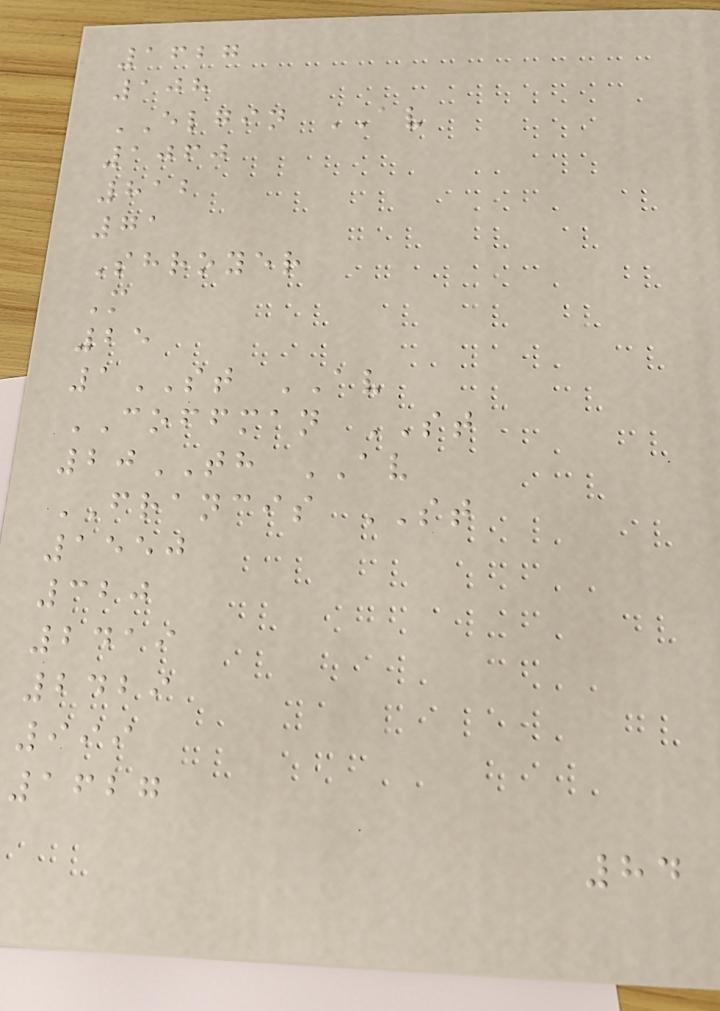1627
108
ELGIN AV
1060
812
71
Shroyer
M
25
1ST AV
COFFMAN ST
20TH AV
FRANCIS ST
1550
320
2419
2429
999
1627
84
